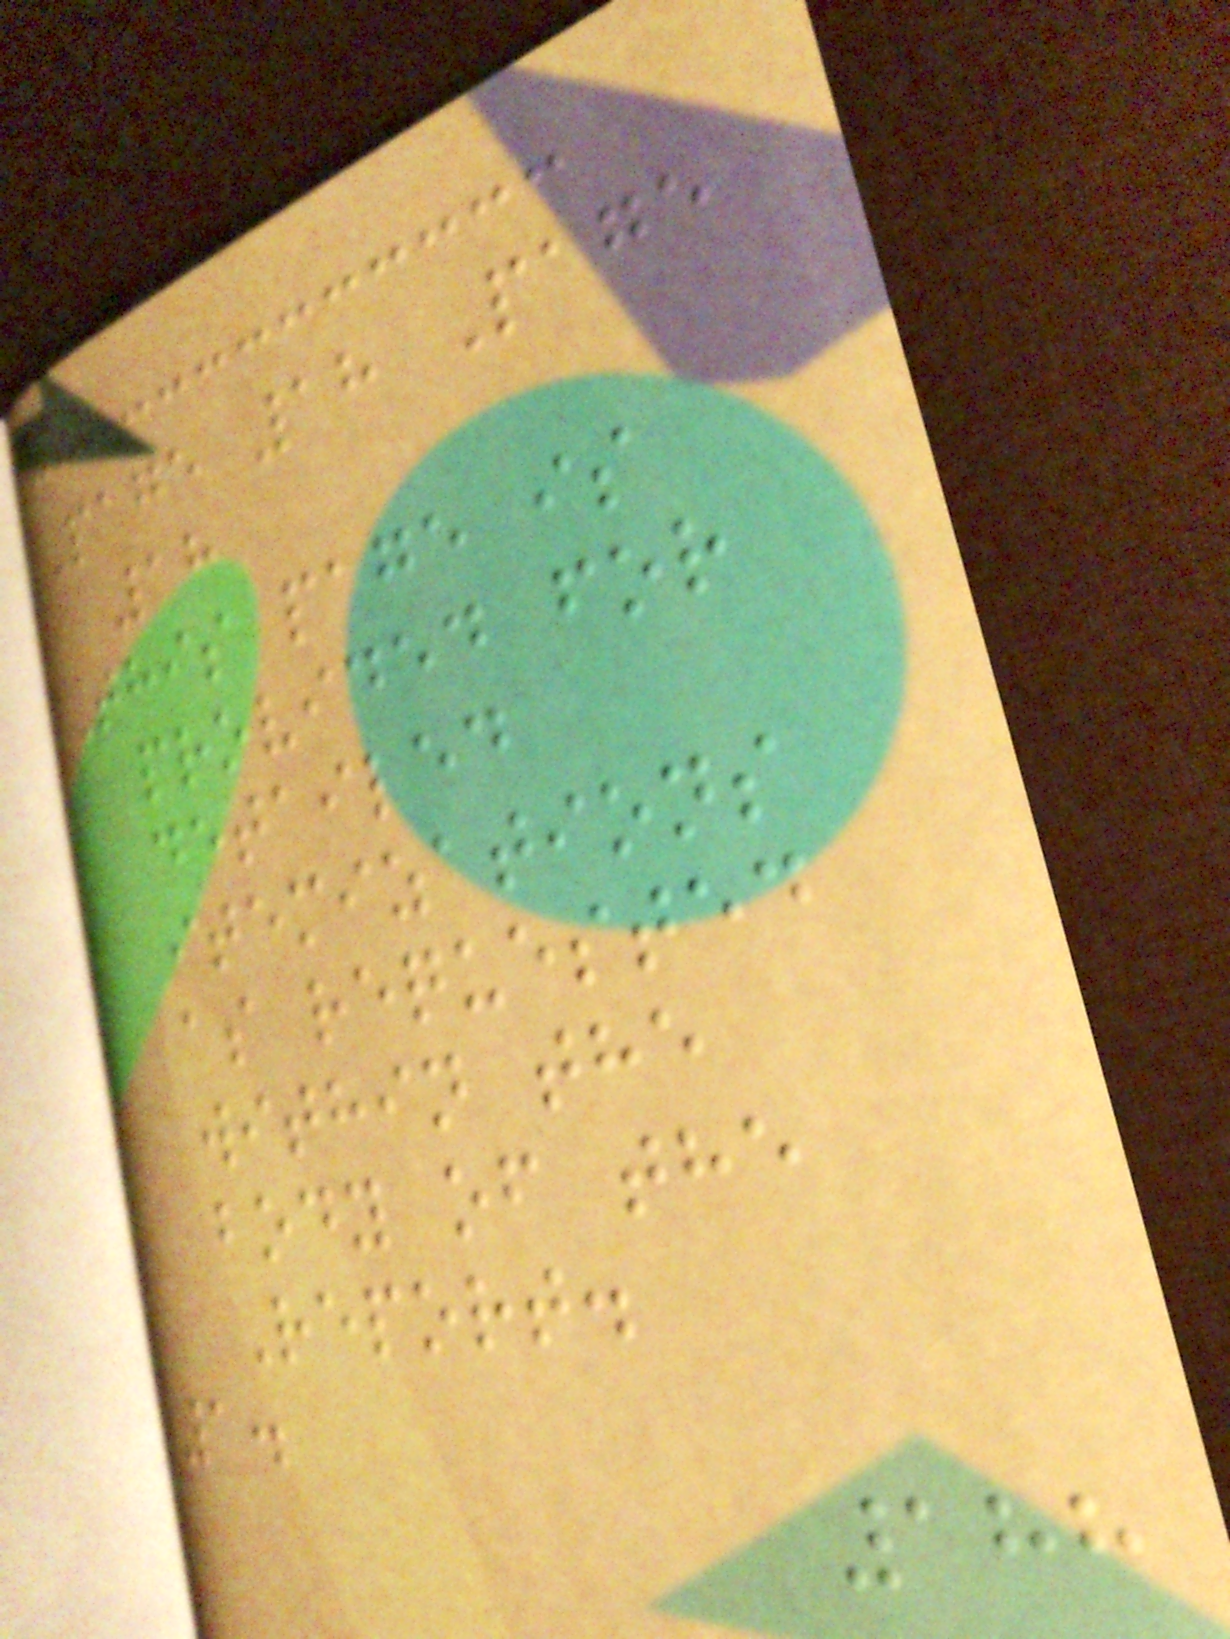Page 18 Page
18
This page is
provided for
detailed
itemizations
as requested
within the
body of the
Report.
1.
188
